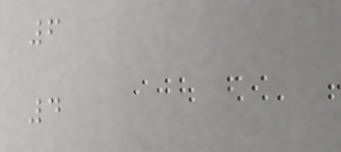6
4
